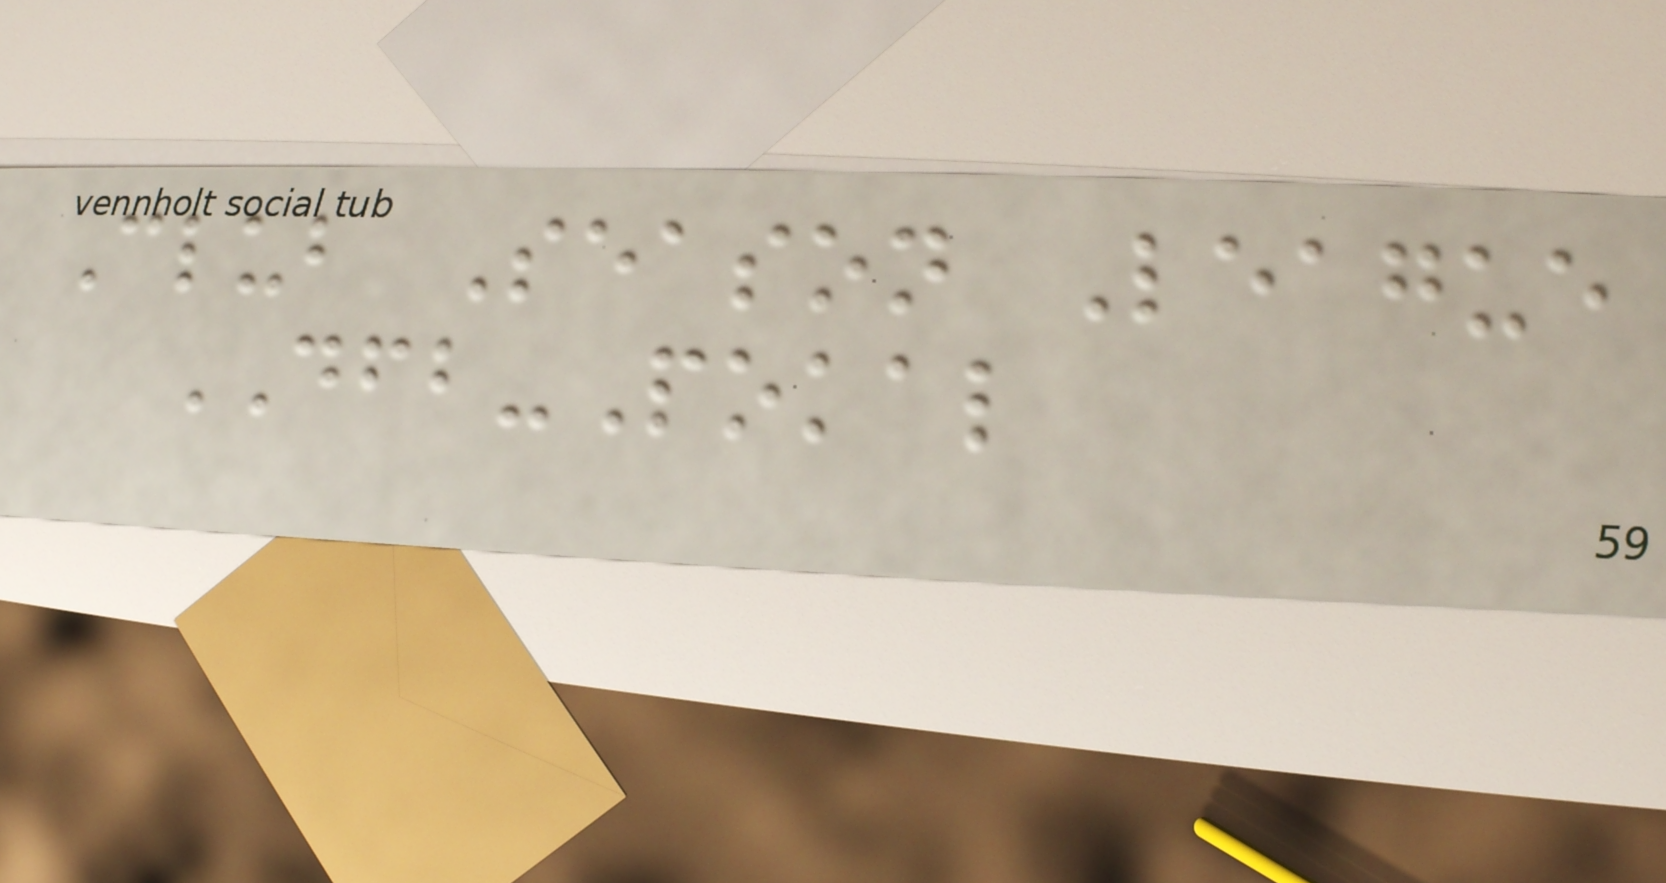Club Season League
DFB-Pokal
